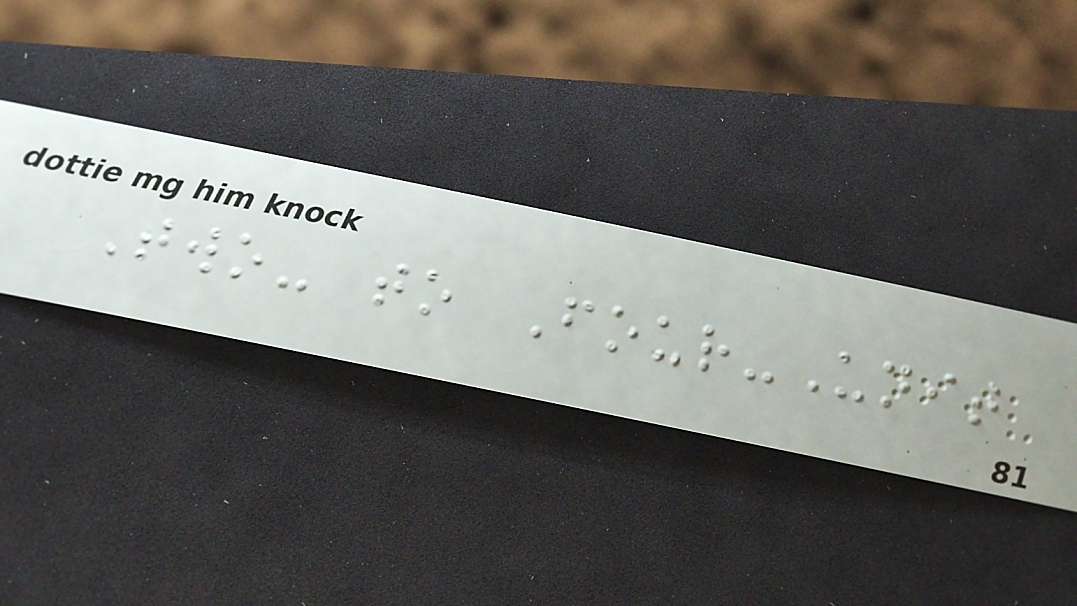Two- to Four-Unit
